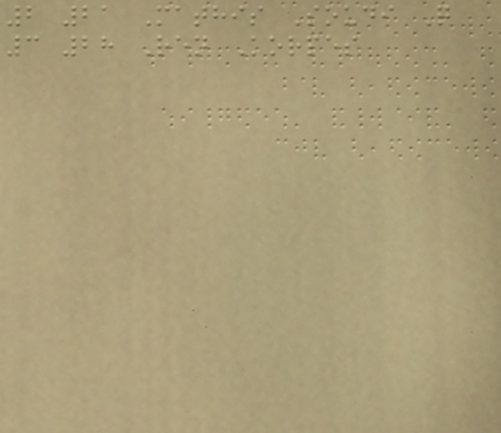2 21 Mathis Soudi Q
3 28 Ren Korpes
